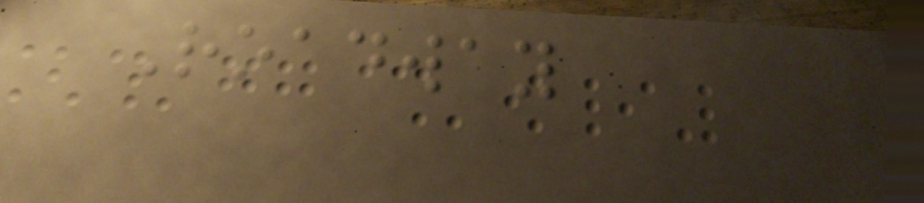Roadway
